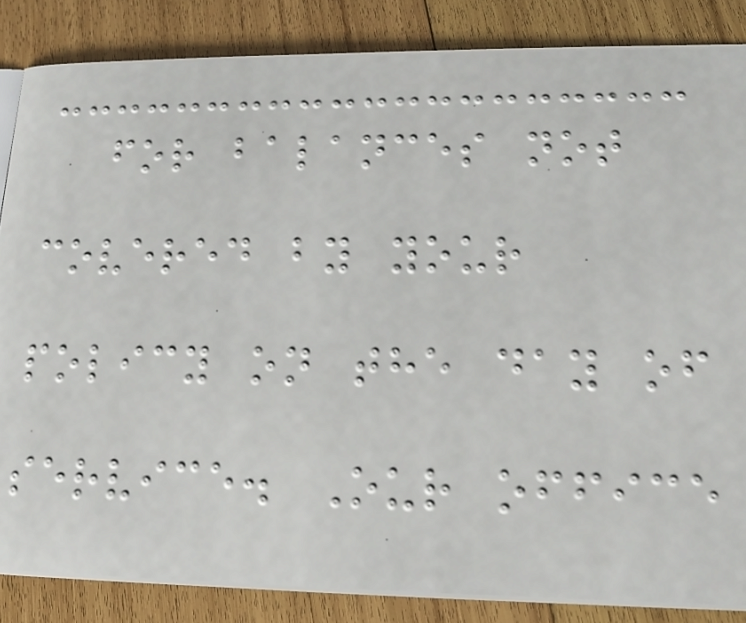for balances not
covered by your
policy on the day of
service. Our office
